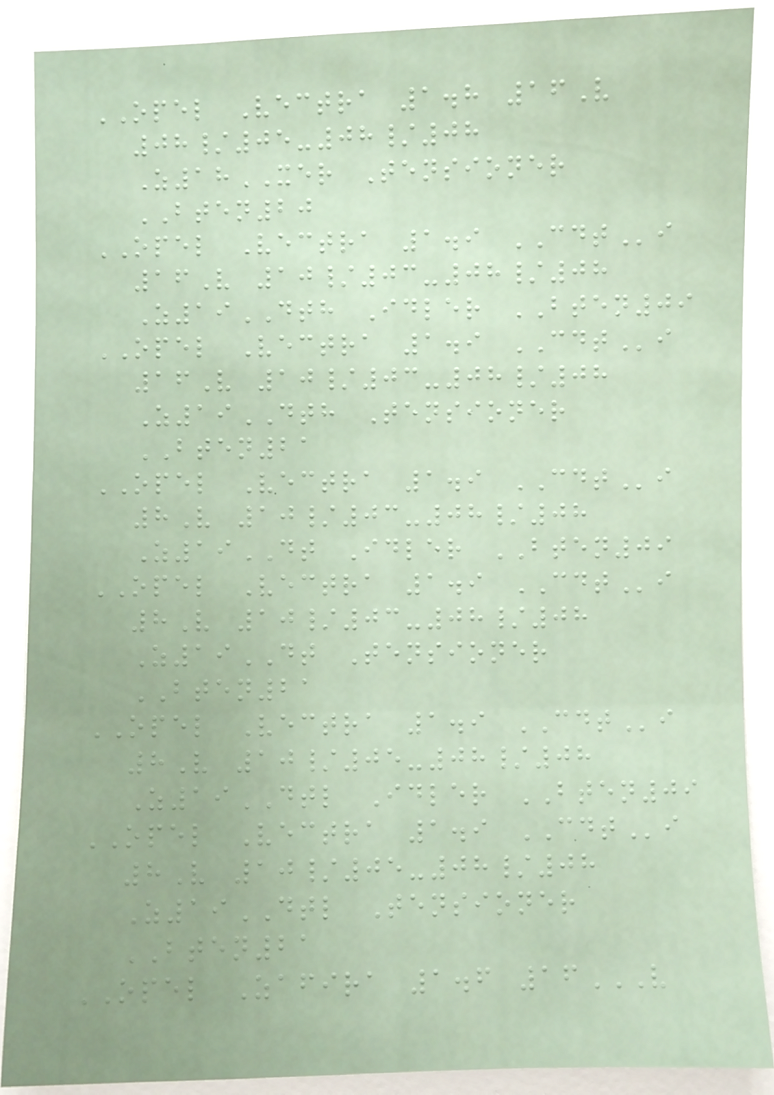OPEL Vectra 1.8 16V
08/05-08/08
Z18XER Tensioner
BTEN20
OPEL Vectra 1.9 CDTi
16V 10/03-08/08
Z19DTH Idler BTEN09
OPEL Vectra 1.9 CDTi
16V 10/03-08/08
Z19DTH Tensioner
BTEN21
OPEL Vectra 1.9 CDTi
8V 10/03-08/08
Z19DT Idler BTEN09
OPEL Vectra 1.9 CDTi
8V 10/03-08/08
Z19DT Tensioner
BTEN21
OPEL Vectra 1.9 CDTi
8V 10/05-08/08
Z19DTL Idler BTEN09
OPEL Vectra 1.9 CDTi
8V 10/05-08/08
Z19DTL Tensioner
BTEN21
OPEL Zafira 1.6 16V
